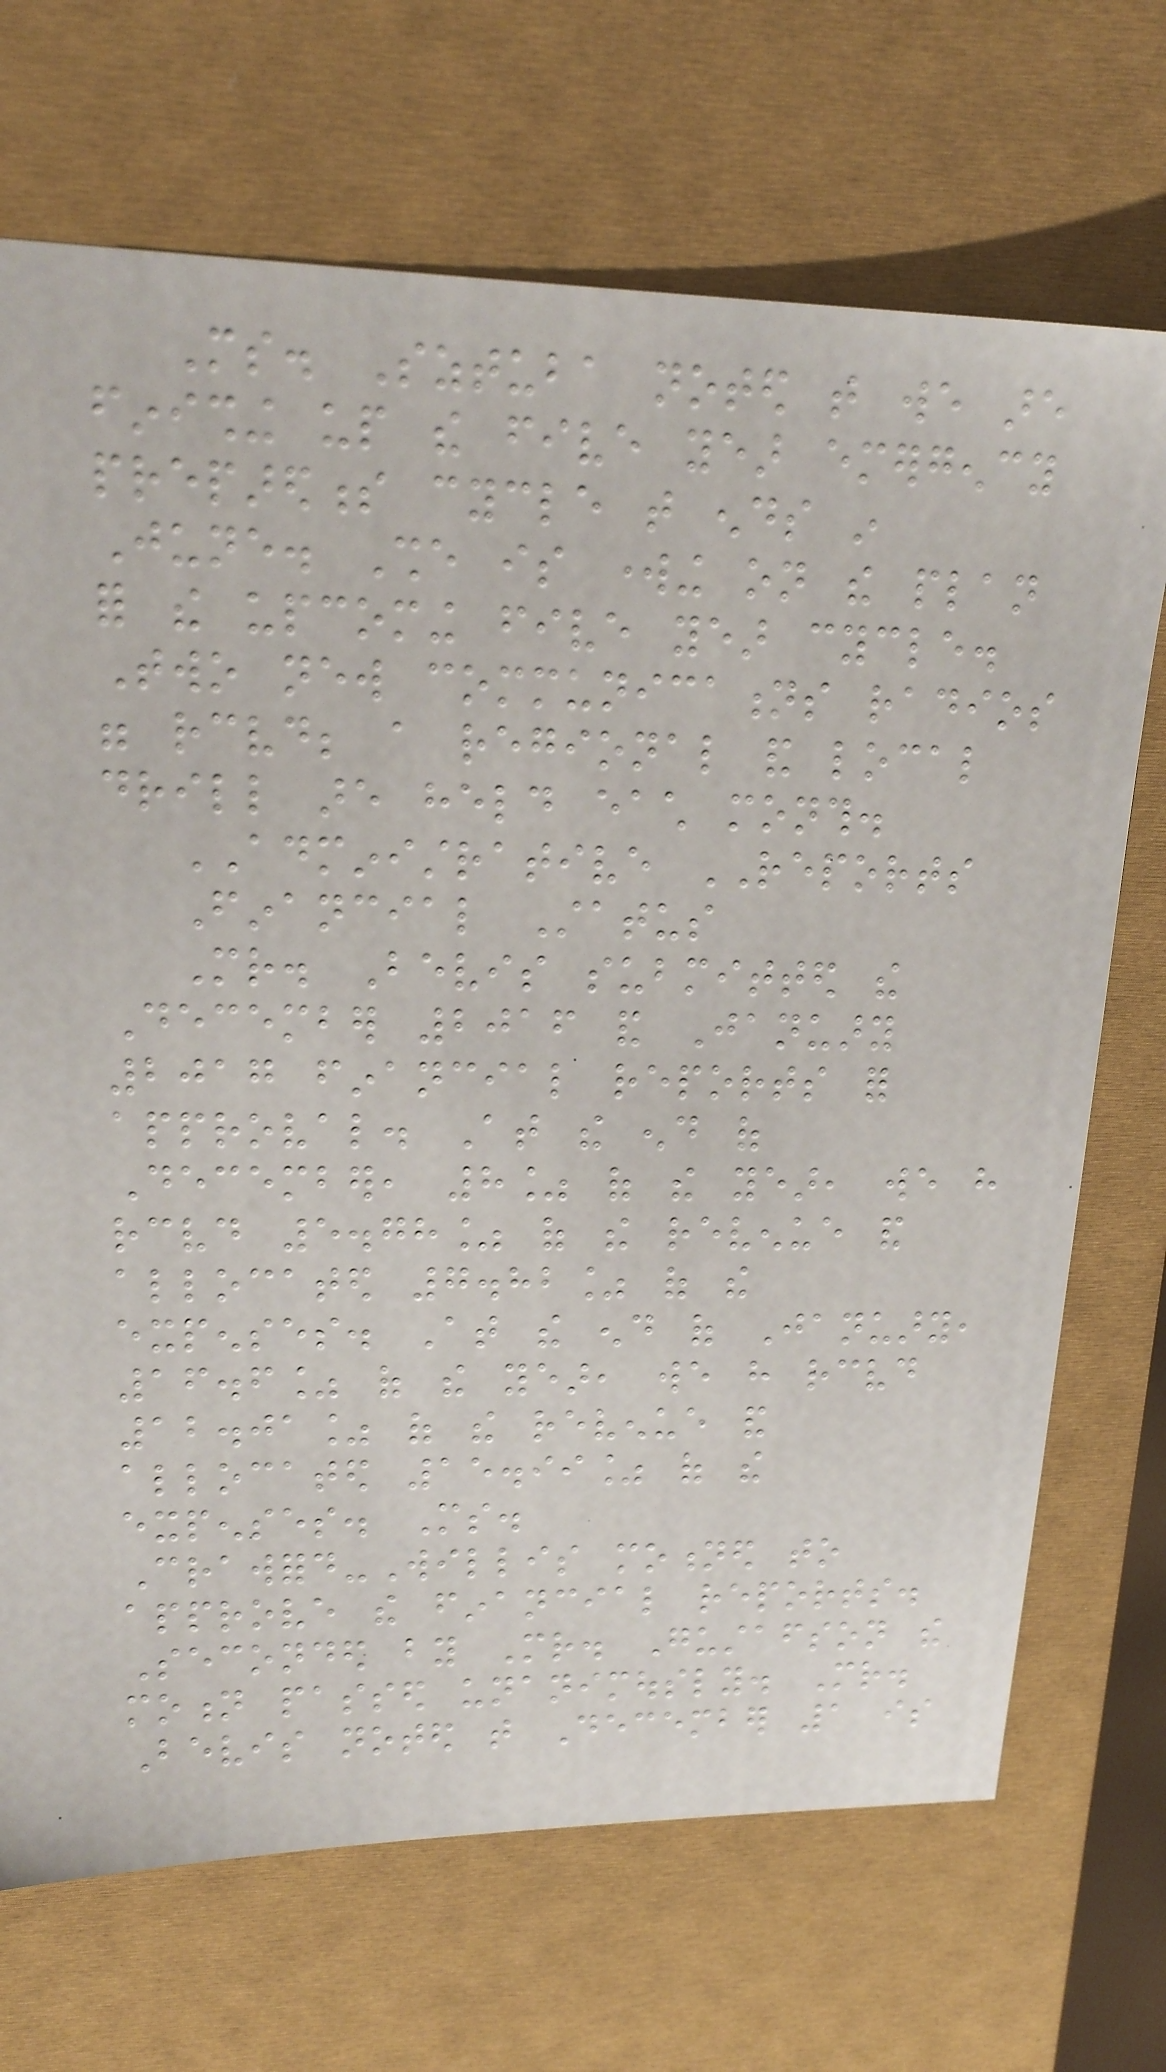Ms. Sztuba noted that we are
finishing up the five year emergency
preparedness cycle that ends in
June. She is working on the plan
for the upcoming five year cycle.
Two new communications radios
were received; a regional and local
drill are held each month.
ADMINISTRATIVE REPORTS
Financial Status
Mr. Bevis submitted the
December 2016 and January
2017 financial reports for
approval. At the end of
December, 8% of the year, we have
received 5.78% of the revenue and
allocated 7.82% of the
expenses. At the end of January,
16.6% of the year, we have received
12.01% of the revenue and
allocated 15.99% of the
expenses. Ms.
Crawford-Willis motioned to
approve the financial reports.
Seconded by Mr. Gustafson the
motion passed unanimously. Mr.
Bevis noted that December 1 is
